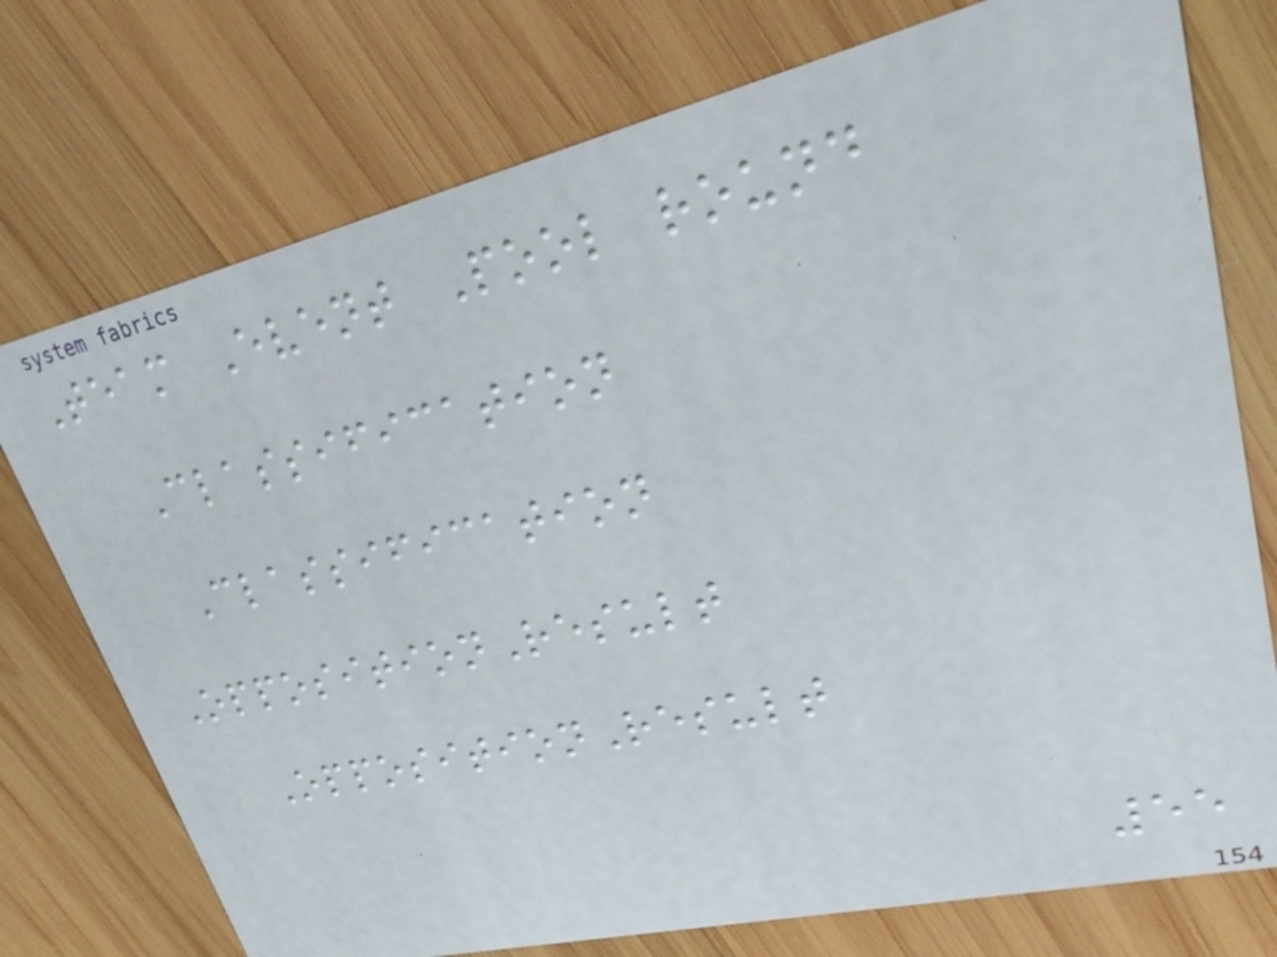Team Event Pool round
Classification
Classification
OppositionResult
OppositionResult
55
